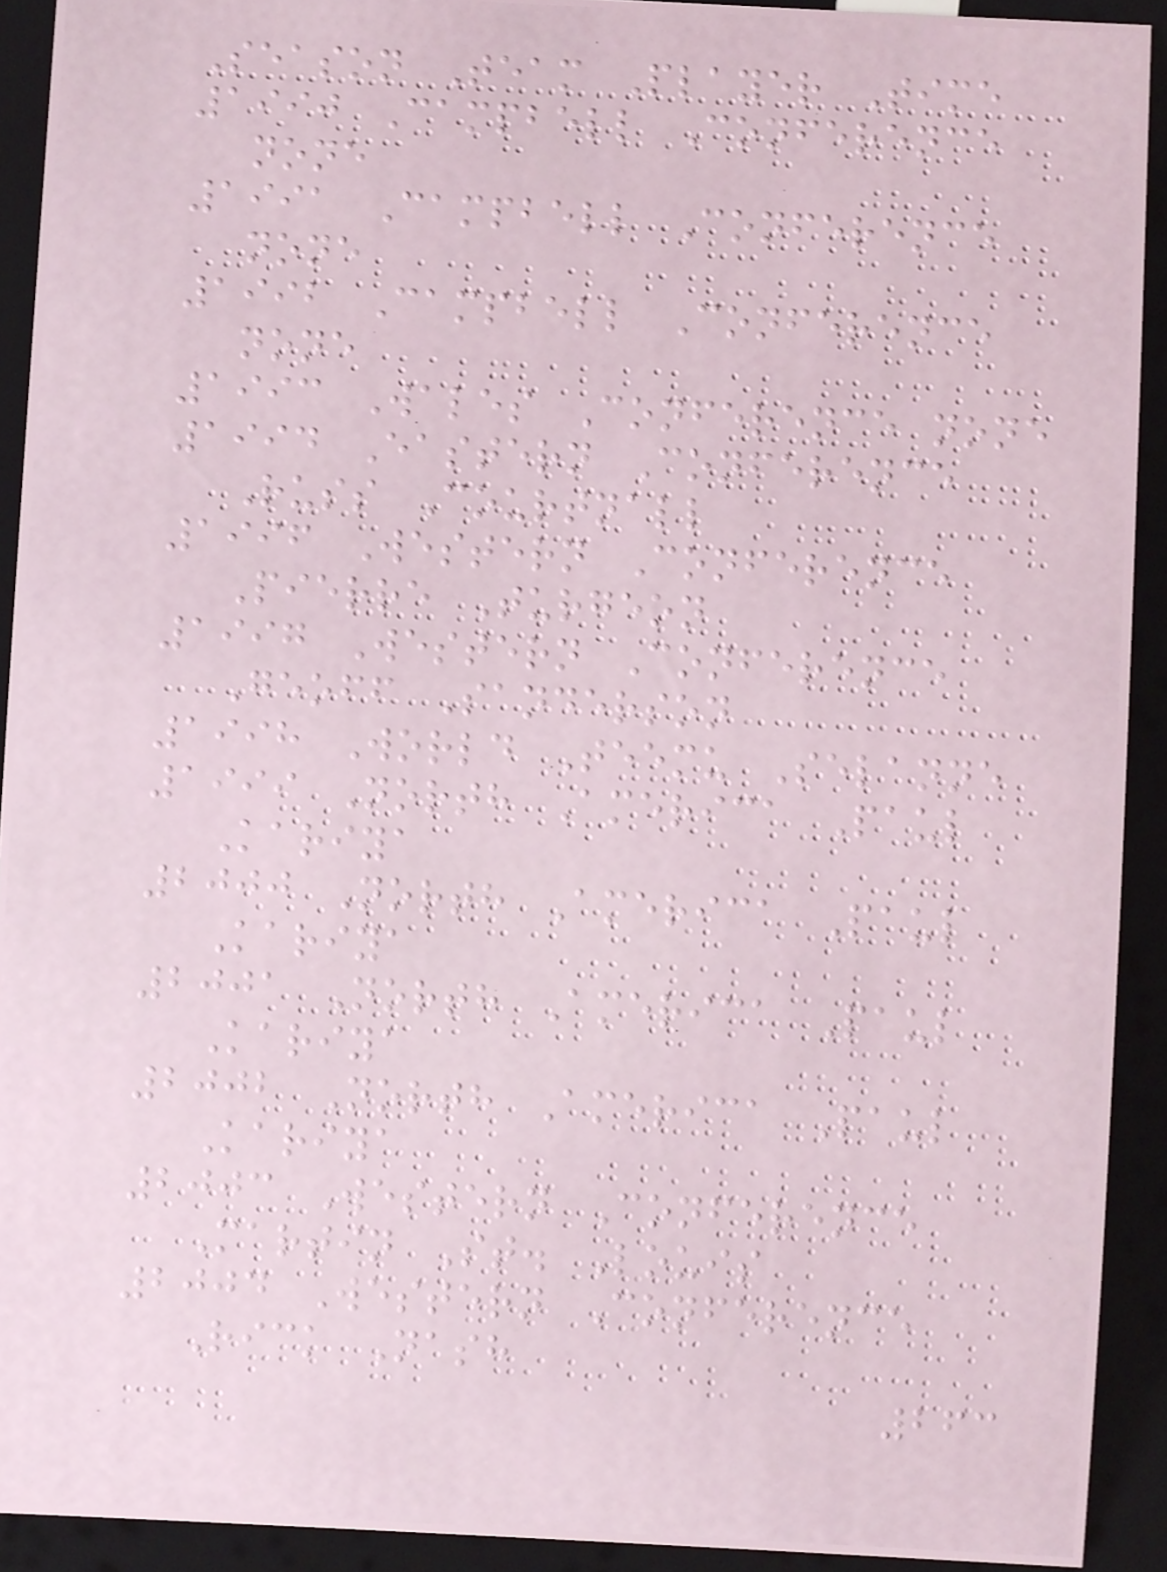Season Team Player Time
1990 Campbell Conference
none
1991 Campbell Conference
none
1992 Campbell Conference
none
1993 Wales Conference none
1994 Eastern Conference
Russ Courtnall
1996 Western Conference
Pierre Turgeon
1997 Western Conference
Geoff Sanderson
1998 World Teemu Selanne
1999 North America Paul
Kariya
2000 North America Paul
Kariya
2001 North America Paul
Kariya
2002 North America Paul
Kariya
2003 Western Conference
Martin St. Louis
2004 Western Conference
Rick Nash
263
